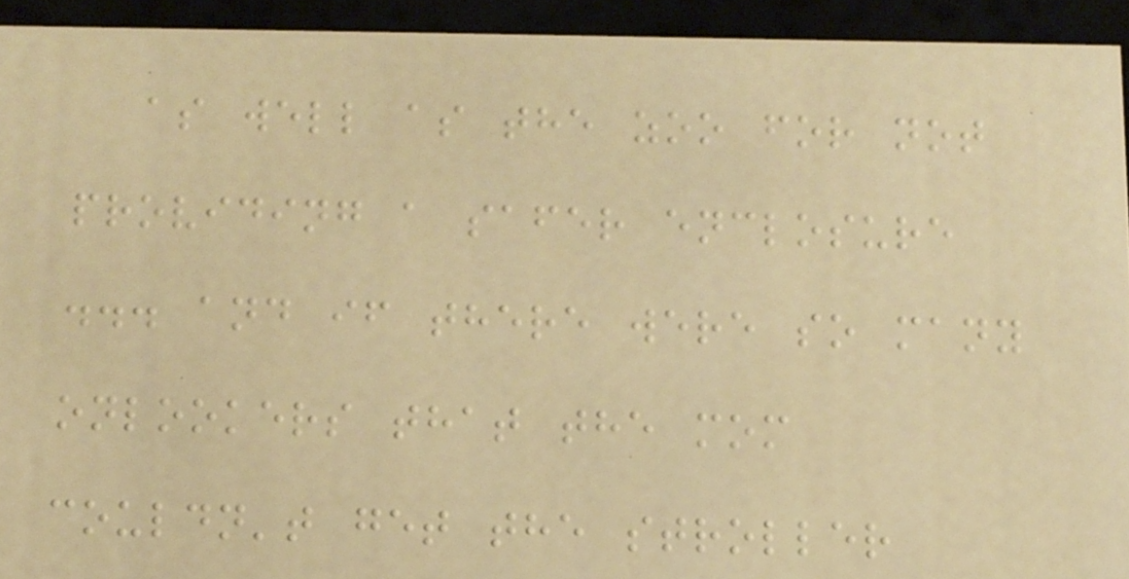as well as the zoo for not
providing a safer enclosure
... and if there were so many
onlookers that the mom
couldn't get the stroller
